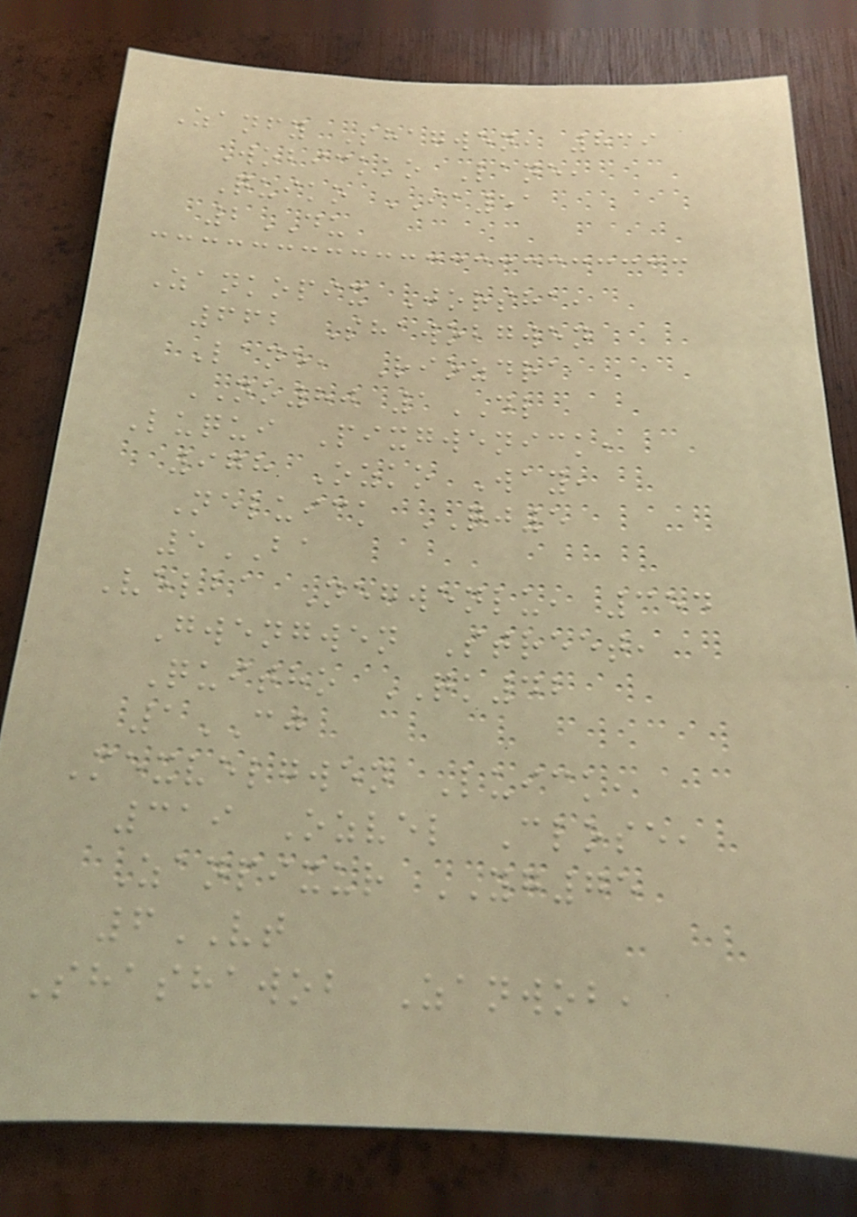Zanfy Shagwen, 839
Wobickko Lane,
Quiko IA51
2DU
Zankopix Jorsha,
662 Shawobgwen
Lane, Riozdra
NO80 1DL
Luqui Pixgwenick,
978 Ozko Way,
Neluick QJ5
5BA
Velba Negwenlu, 354
Gwengwen Street,
Quitho QK42
1CJ
Mexvelgwen Luick,
319 Ozvel Close,
Zanpixur YG75
6VT
Shashawob Zanwob,
